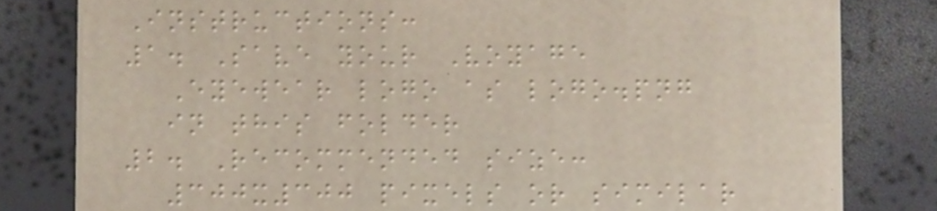Instructions:
1. Save your Voyage
Eyewear logo as logo.png
in this folder
2. Recommended size:
300x300 pixels or similar
